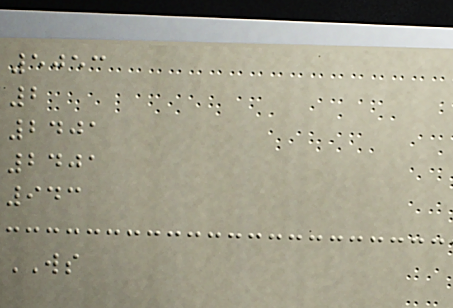5053
2
2401
2401
943
WS
